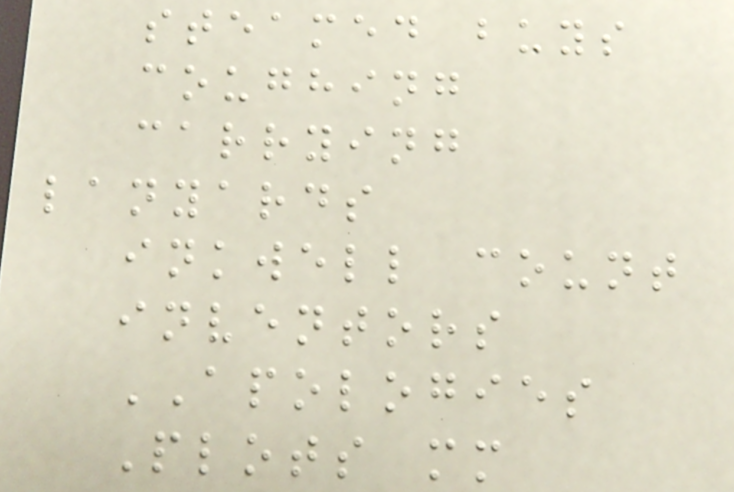steamed buys
coughing
carrying
lanyards
inkwell count
inventors
APOLOGIES
Plots mm
